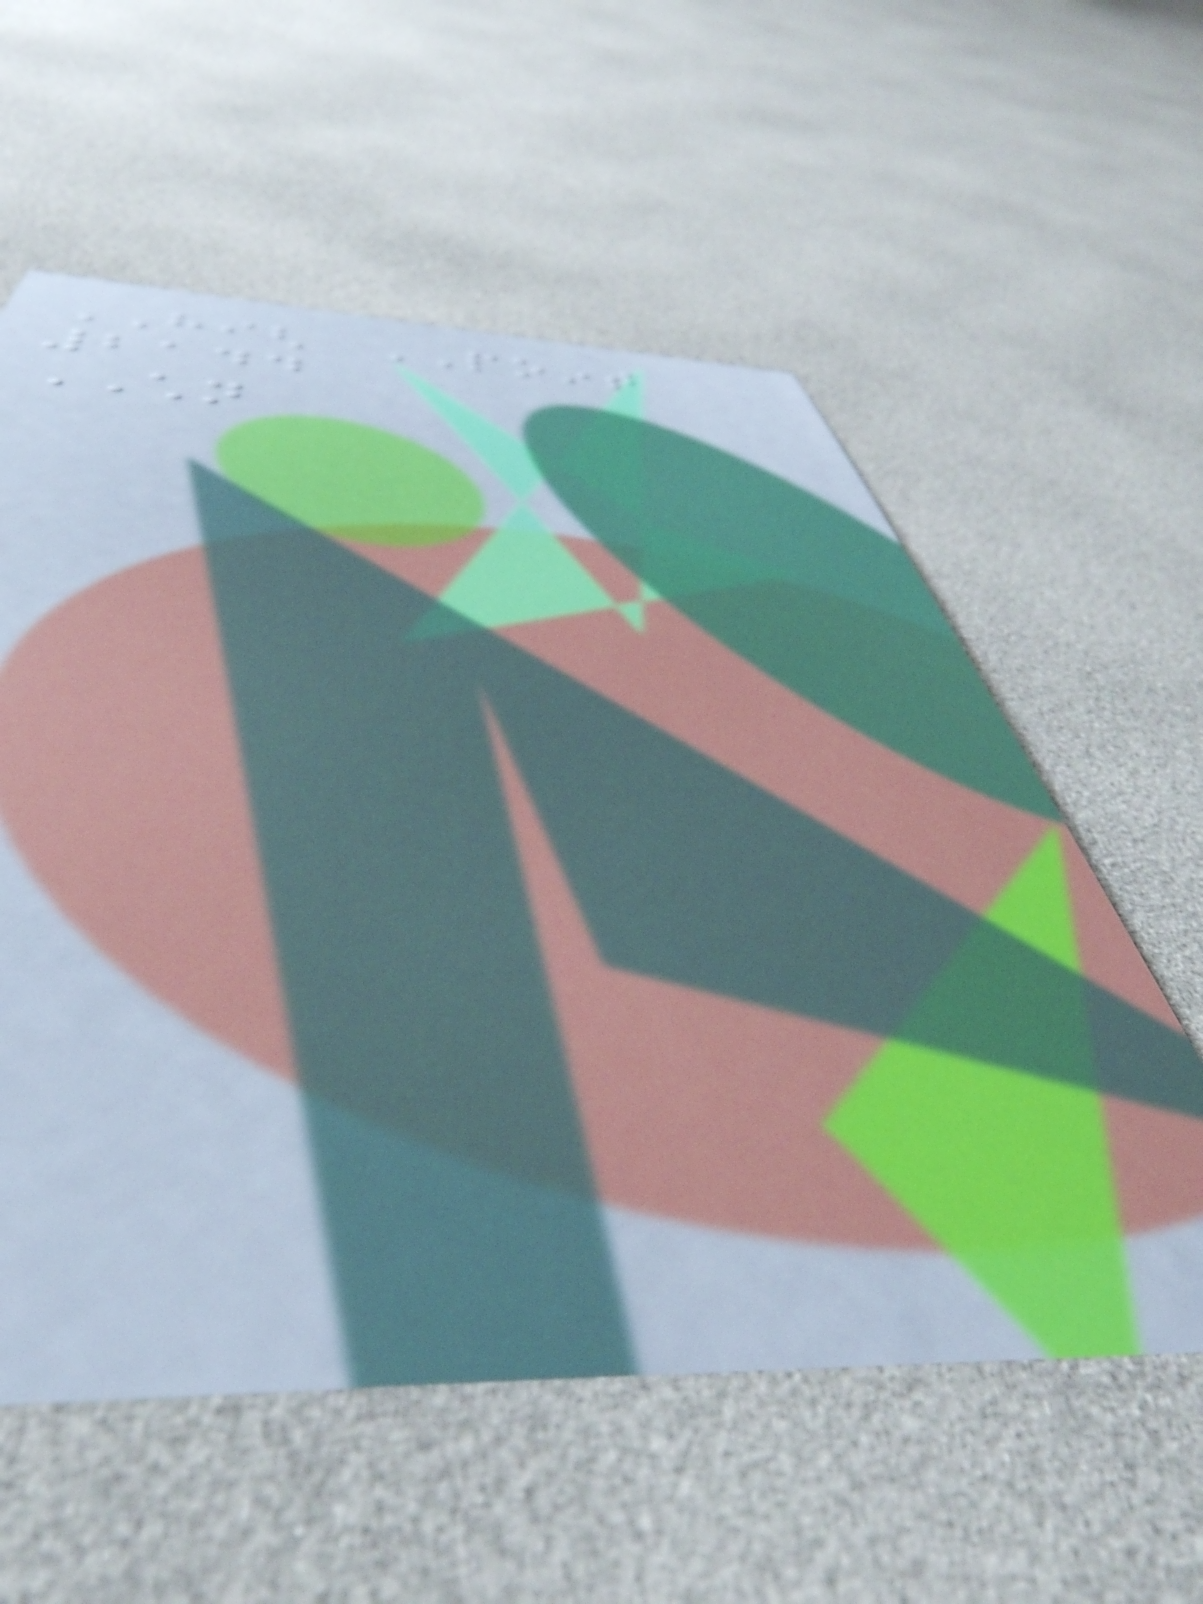HIGH POINT
2144
CHILDREN
